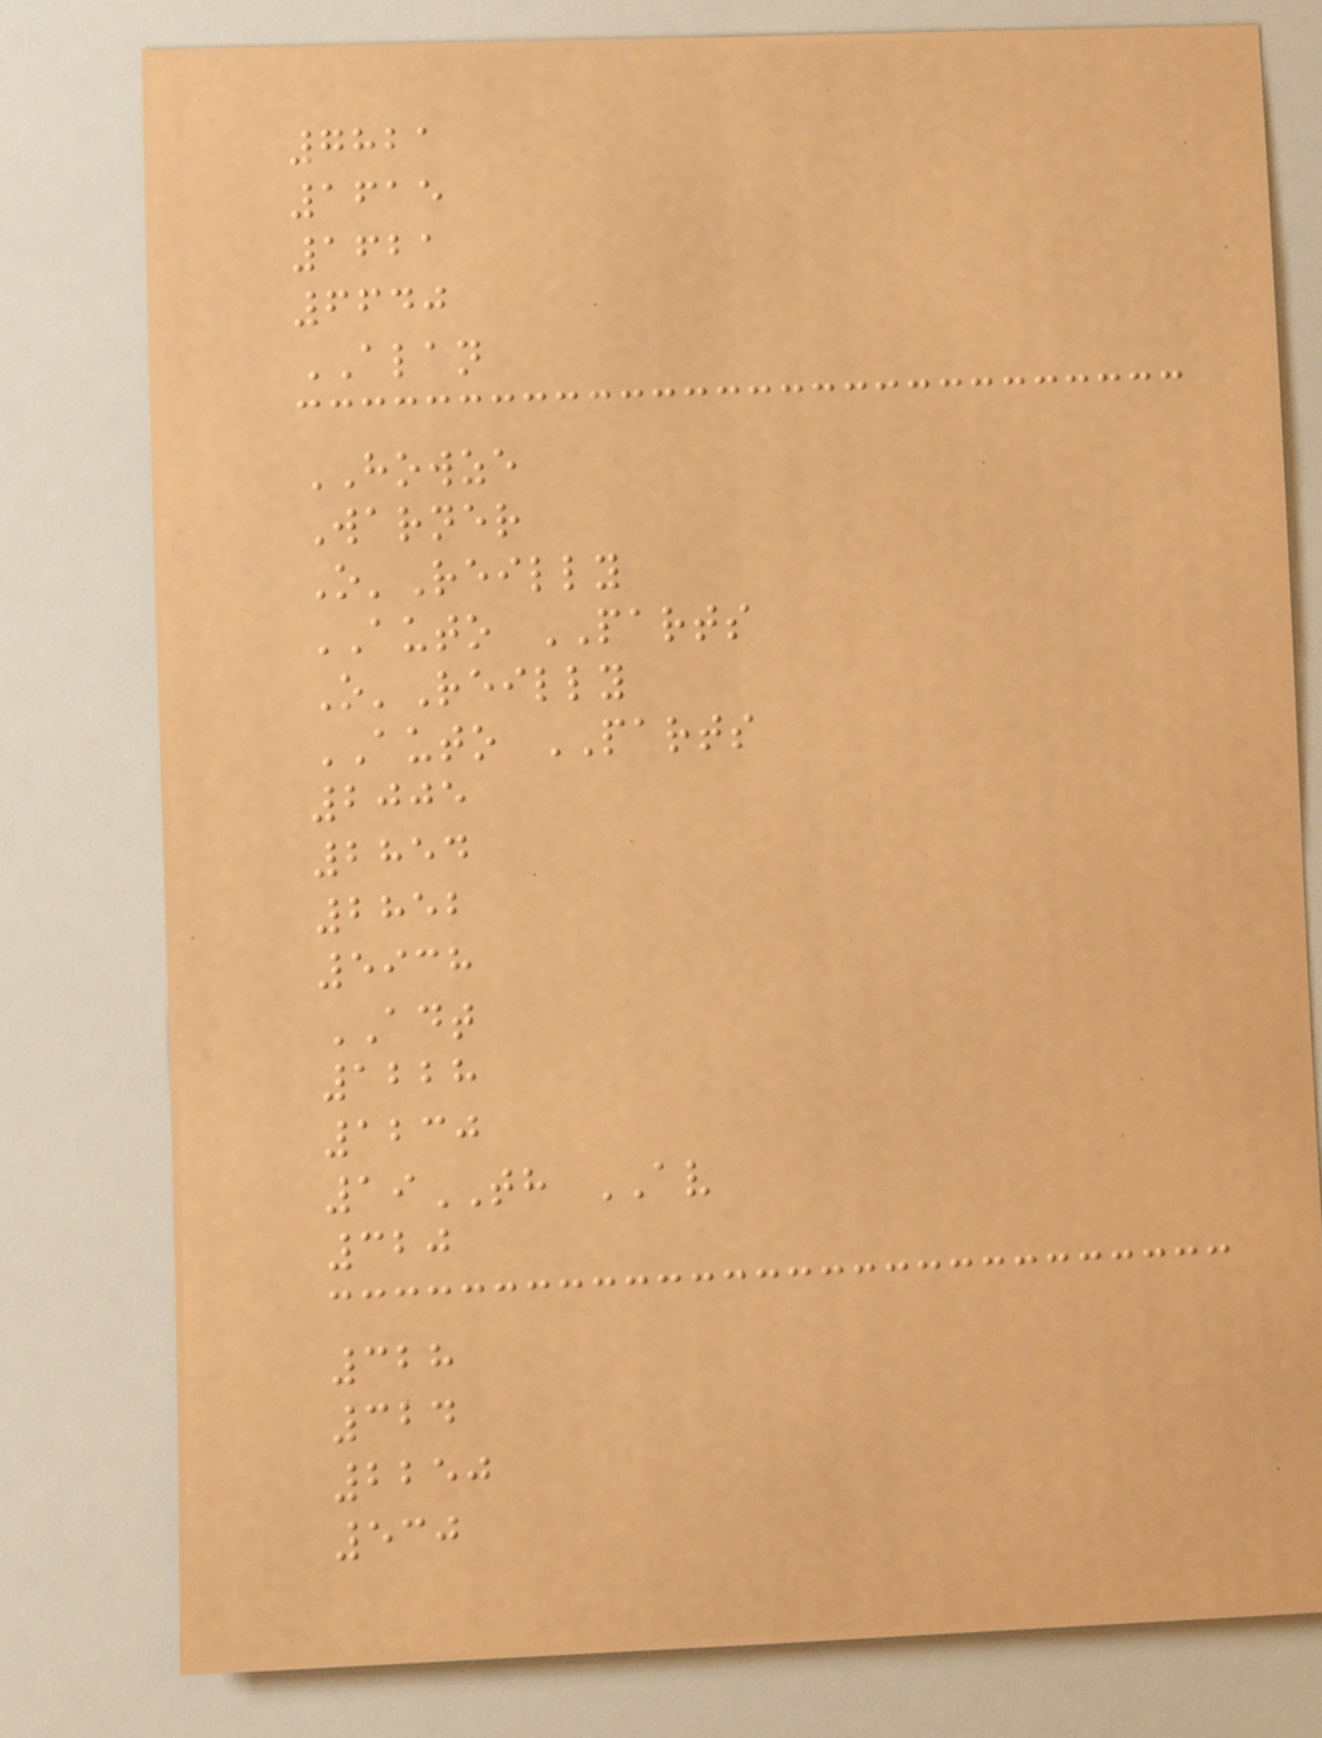7821
1615
1621
6640
ALAN
HOWZE
Warner
O'Reilly
AUTO PARTS
O'Reilly
AUTO PARTS
2005
2854
2852
5938
ADT
1228
1230
19TH AV
320
328
324
2250
530
